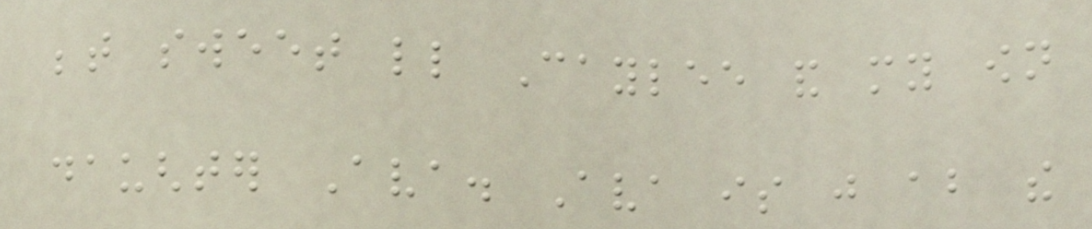between sweet little Caylee and my own
daughter Ava. Ava is just about the
